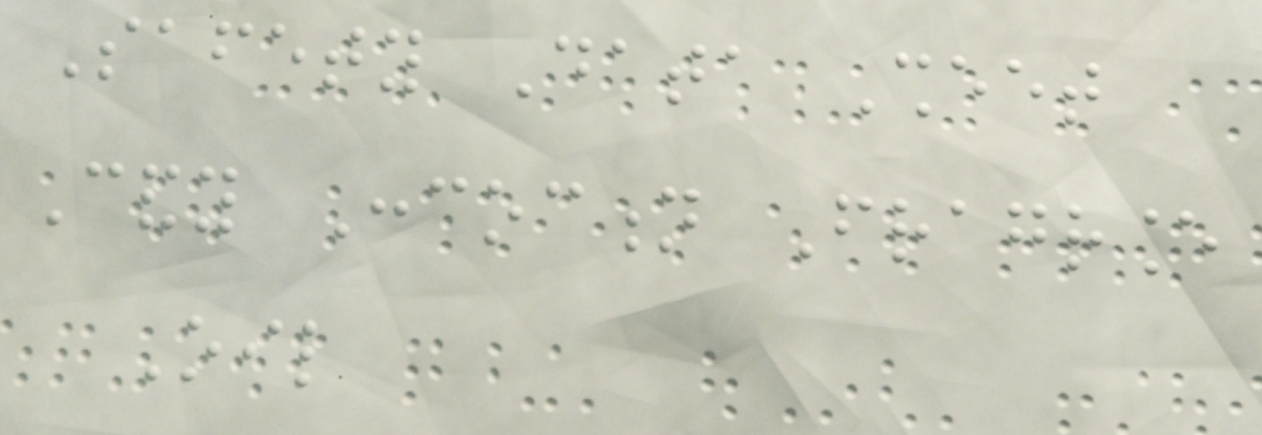Safety Data Sheet
Candy Concoction Fragrance
Oil
